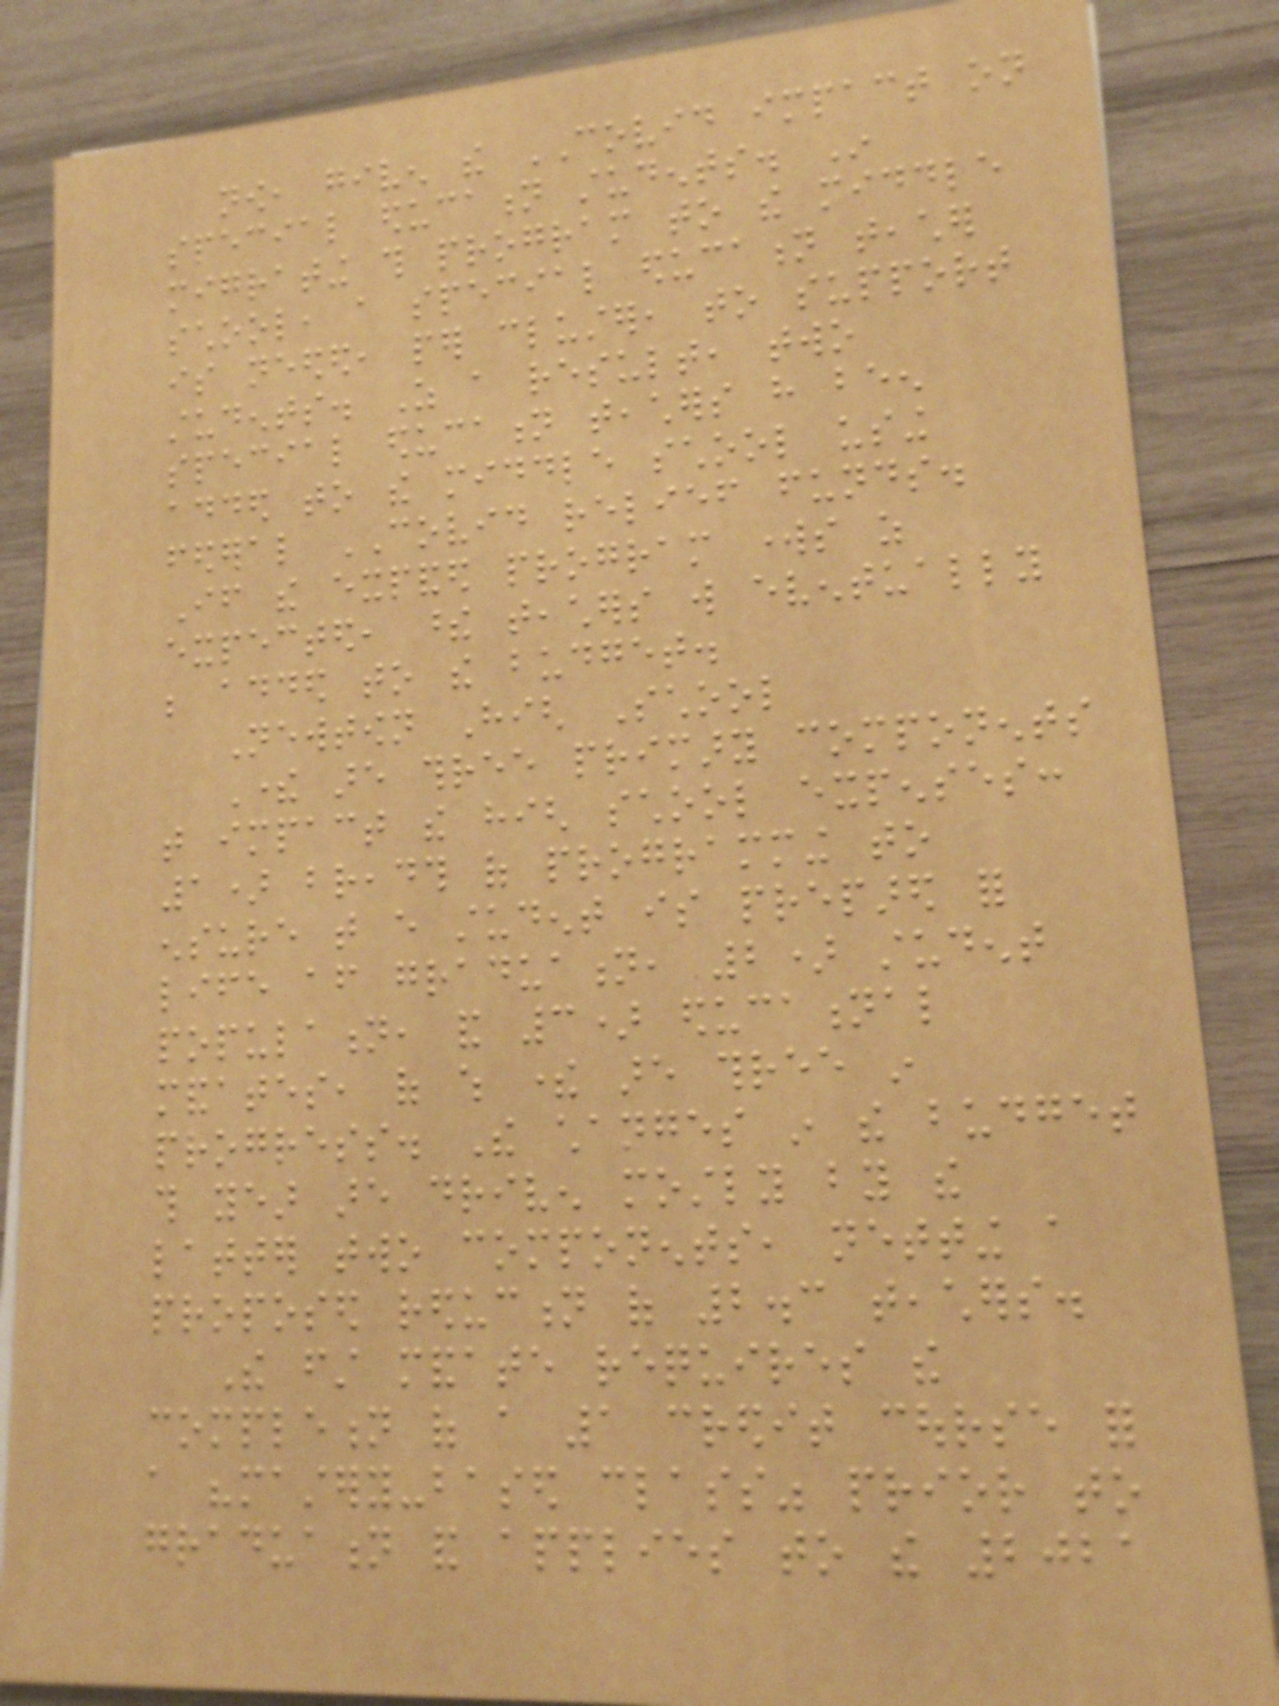now, given the COVID impact on
special education students. In
migrating this program to the middle
school, a special education teacher
is needed, per cluster, to support
students. As a result, two
special education teachers have been
added to the middle school using
federal COVID relief funds.
If the expanded program works as
expected, these teachers will eventually
be added to the budget.
Newtown High School
There are three primary components
that impact the high school expenses:
1) breadth of programming to
ensure that every student is prepared for
life after graduation, 2) student
population, and 3) educational
mandates, of which there are three in
progress. The changes in the budget
this year are driven mostly by the
latter two components, netting a
proposed reduction of 2.3 teachers.
The first mandate requires the
completion of a 1 credit course for
a "mastery-based class" prior to
graduation and applies to the 2021
